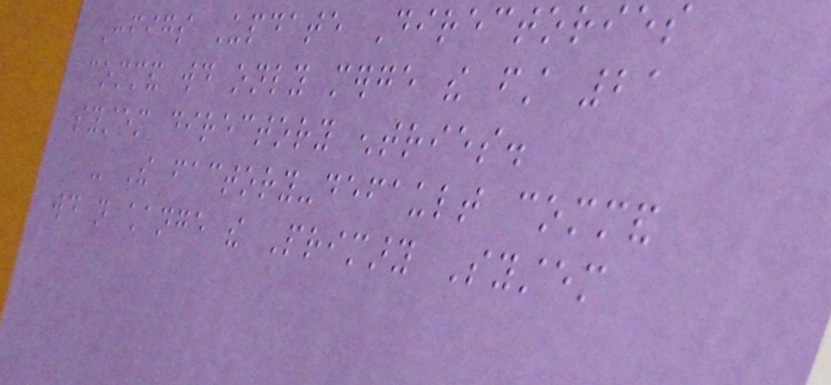Configs Update Directories
command would only merge the first 21
system directory entries.
- The factory-default command
would not change the Primary System
